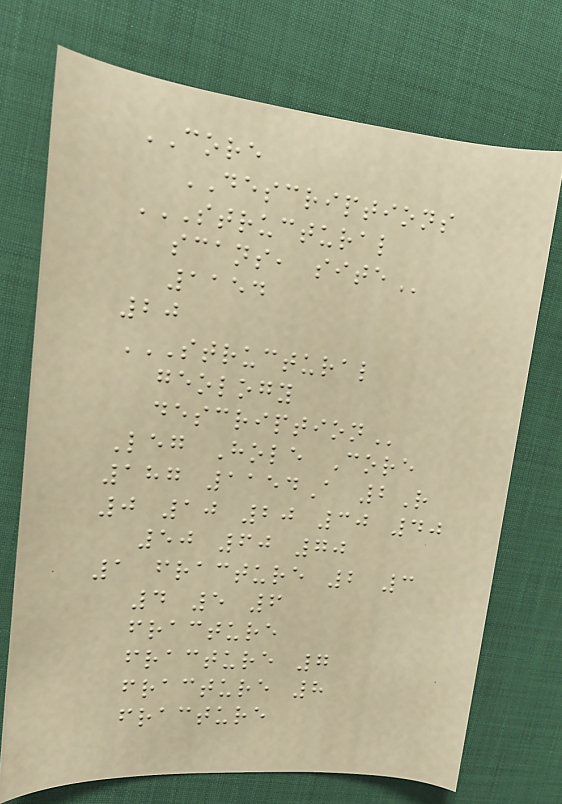CORE
DESCRIPTIONS
STRUCTURAL
SCANS, SITE
1154
20
STRUCTURAL
GEOLOGY
DESCRIPTION
Leg Hole Core
187 1154A 2R
0 10 20 30 40
50 60 70
1 fracture 2 3
4 5 6
fracture
fracture 7
fracture 8
fracture
